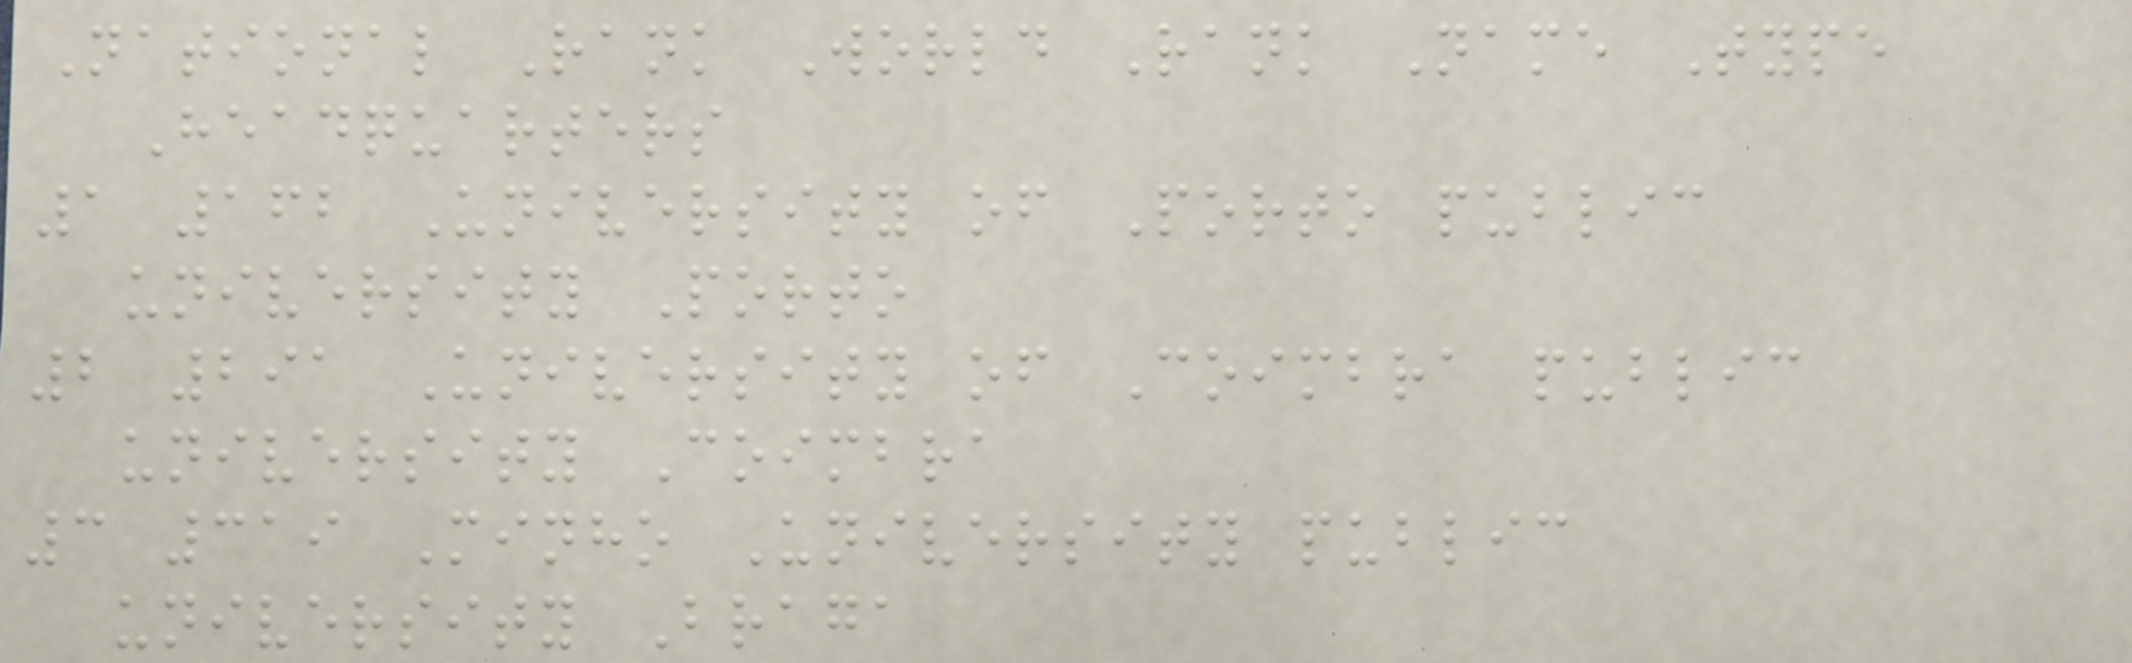National Rank World Rank Name Type
Headquarters
1 162 University of Porto public
university Porto
2 291 University of Coimbra public
university Coimbra
3 319 Minho University public
university Braga
